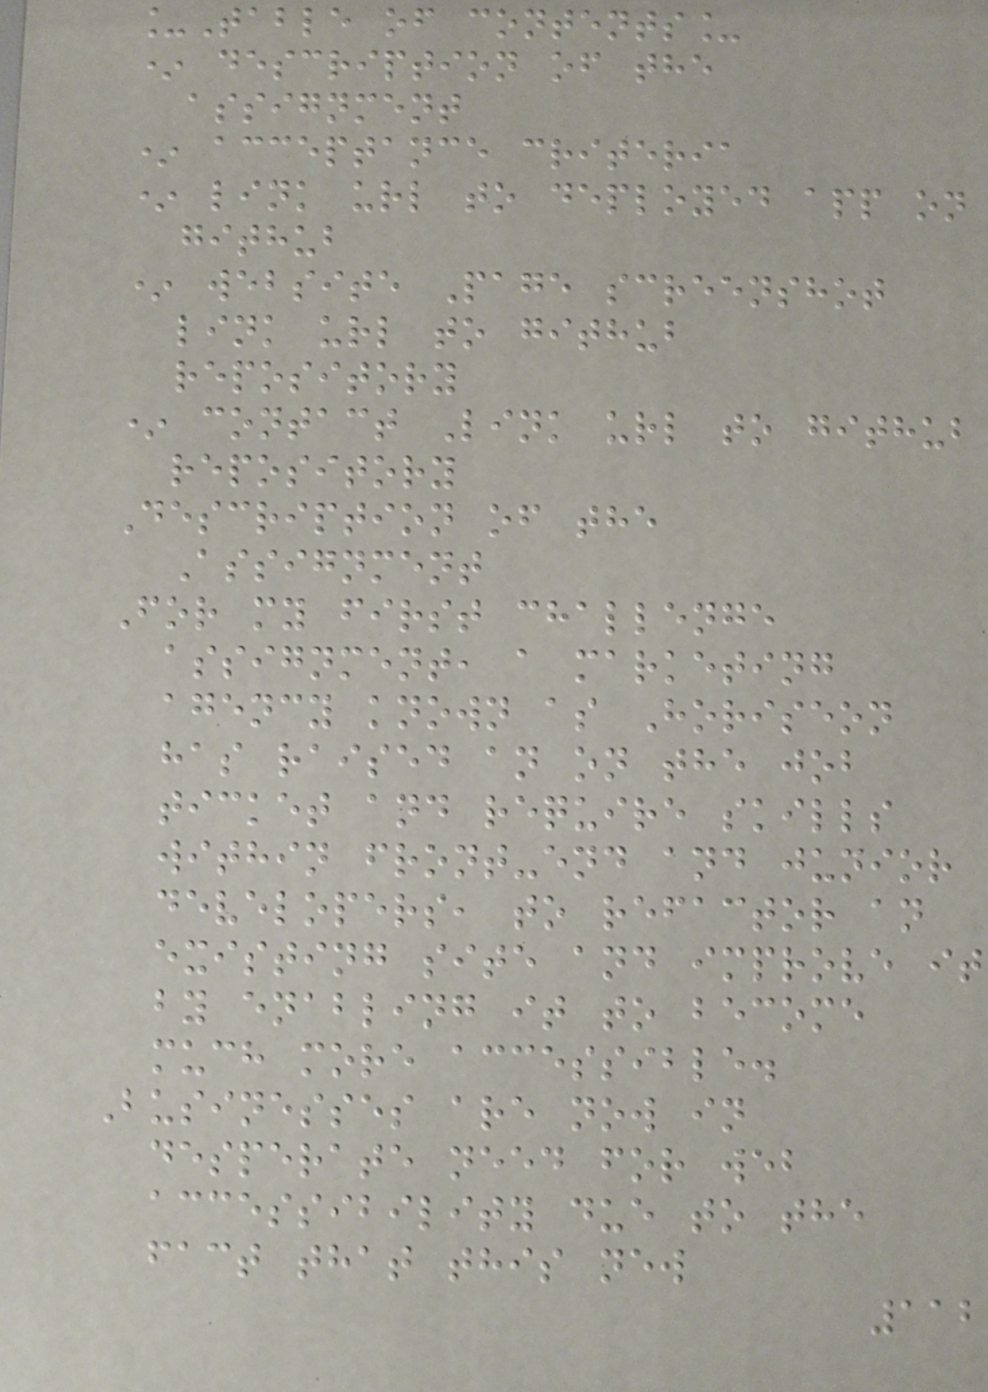_Table of contents_
* description of the
assignment
* acceptance criteria
* link url to deployed app on
github
* website Page screenshot
link url to github
repository
* contact Link url to github
repository
Description of the
Assignment
For my first challenge
assignment, a marketing
agency known as Horiseon
has raised an on the job
ticket and require skills
within front-end and junior
developers, to refactor an
existing site and improve it
by enabling it to become
much more accessible.
Businesses are now in
desperate need for web
accessibility due to the
fact that this new
112
